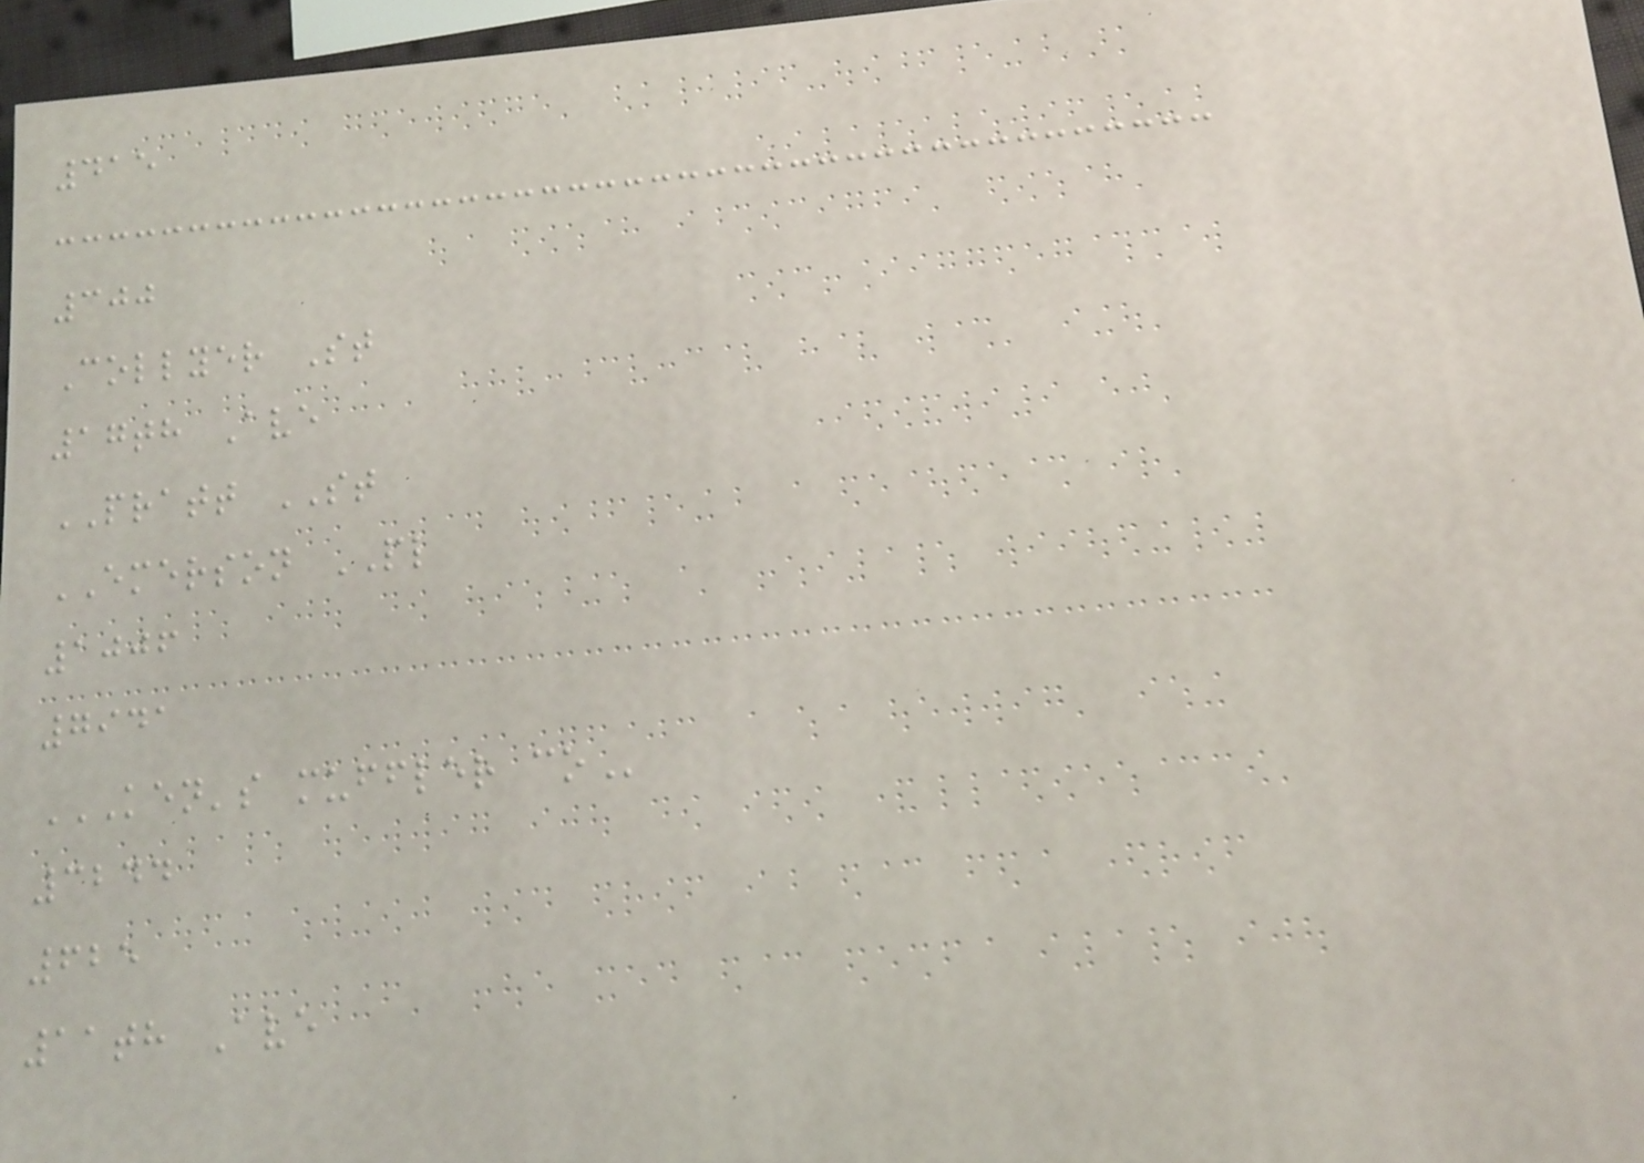415
300
Collyer St
17th Ave
PRATT ST
EMERSON PL
1006
7941
KEN'S MUFFLER CO
3244
625
11th Ave
